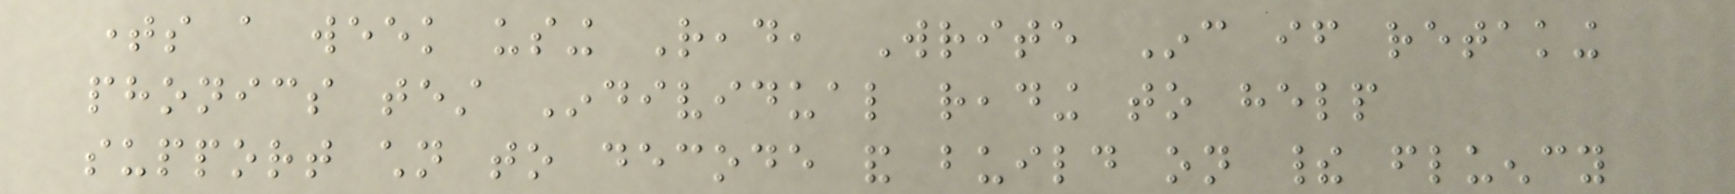times a week using Read, Write Inc if retaking
phonics test Individual reading to help
support children to decode and build on their fluency
